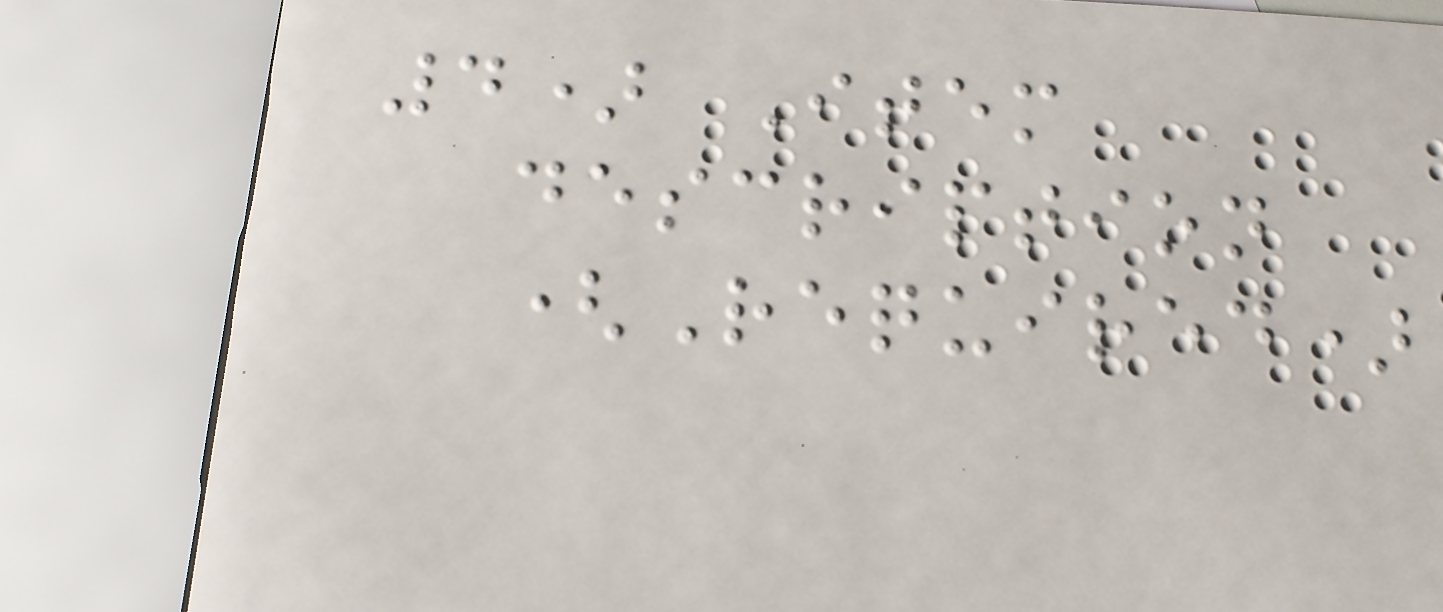4) Item
description
(Required)
